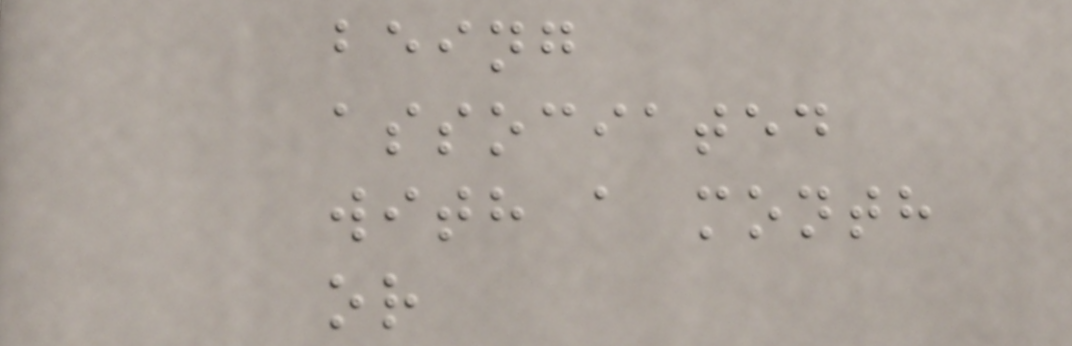being
associated
with a month
or
